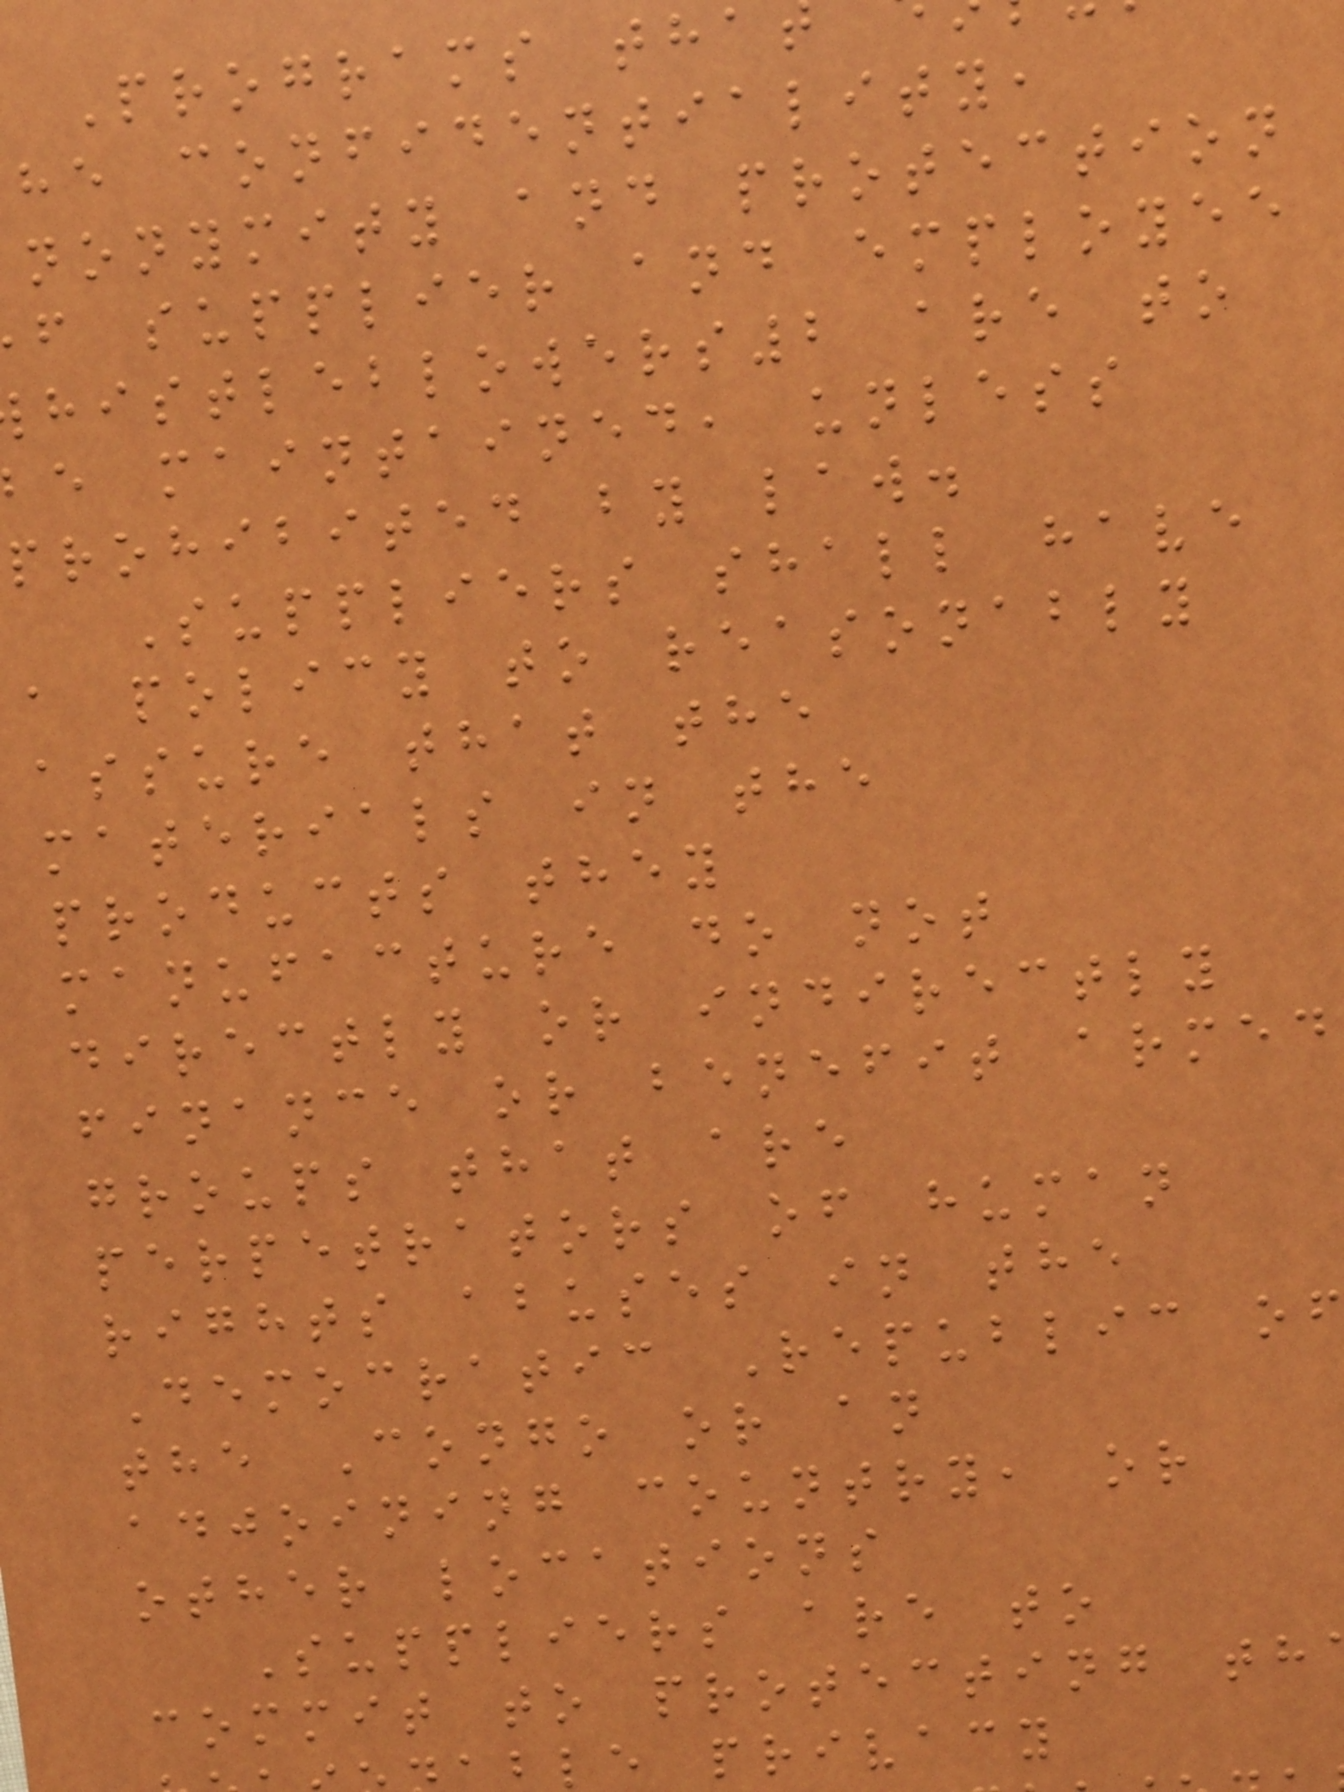Programs tha
he confidentiality,
nonymity and protection
f supplier and employee
histleblowers2 are to
e maintained, unless
prohibited by law.
Suppliers shall have
a policy to reasonably
assure that the
materials in the
products they
manufacture do not
directly or indirectly
finance or benefit armed
groups that are
perpetrators of human
rights abuses in the
Democratic Republic of
the Congo or an
adjoining country, or
other locations
Suppliers are to
commit to protecting th
le privacy
